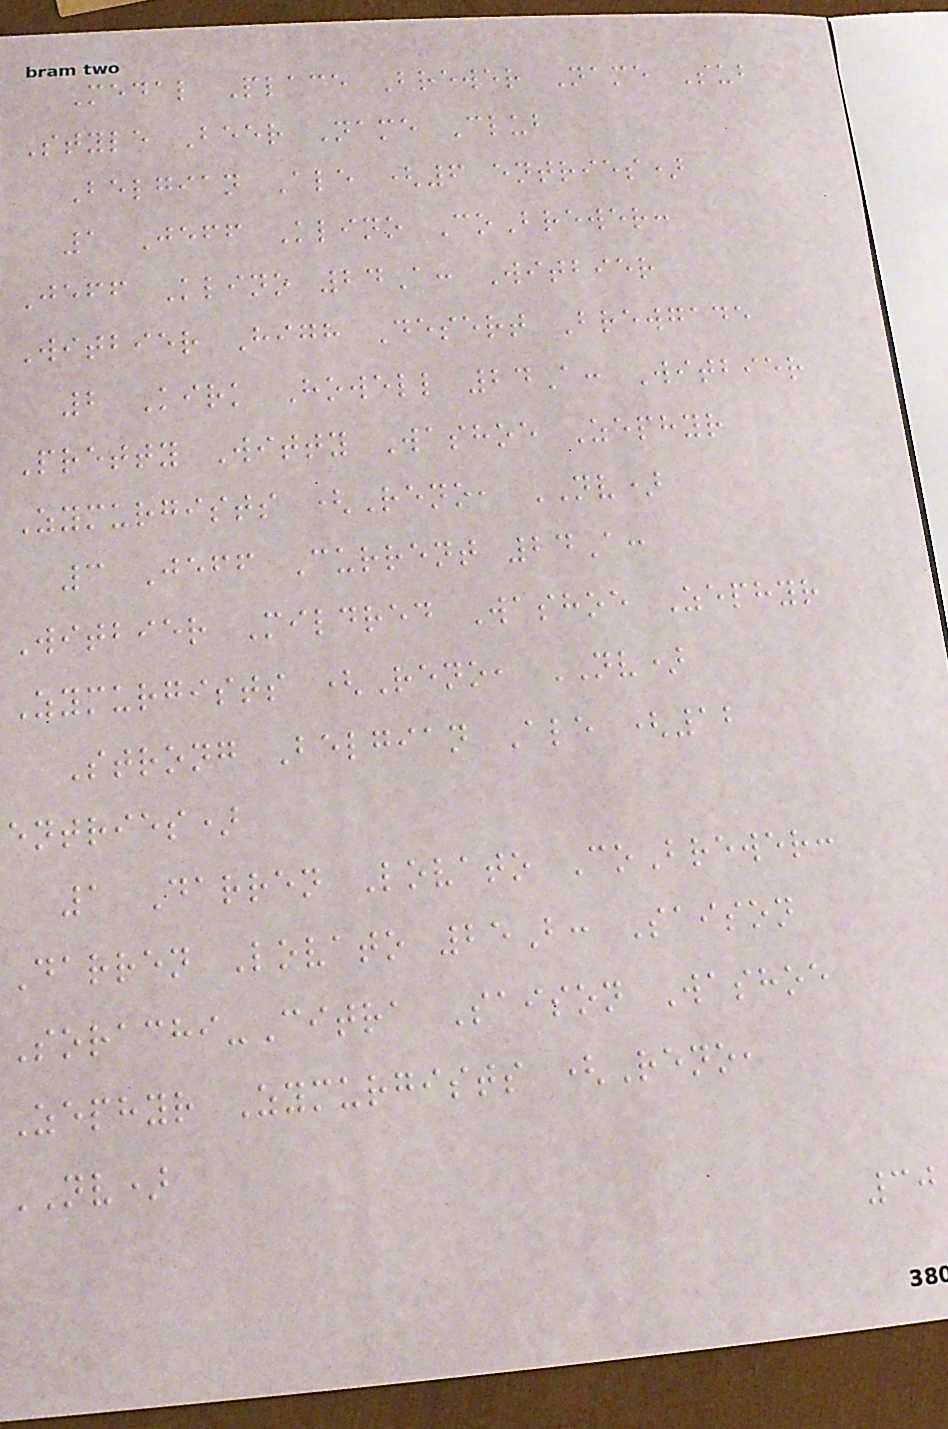Medal Place Brewer Name Sub
Style Beer Name Club
Belgian Ale (6 entries)
1 Jeff Klino CoBrewer:
Jeff Klino 24A: Witbier
Witbier High Desert Brewgade
2 Kirk Howell 24A: Witbier
Pretty Witty Washoe Zephyr
Zymurgists (Reno, NV)
3 Jeff Current 24A:
Witbier Mildred Washoe Zephyr
Zymurgists (Reno, NV)
Strong Belgian Ale (12
entries)
1 Darren Lovato CoBrewer:
Darren Lovato 25B: Saison
Sorachi-Citra Saison Washoe
Zephyr Zymurgists (Reno,
NV)
30
